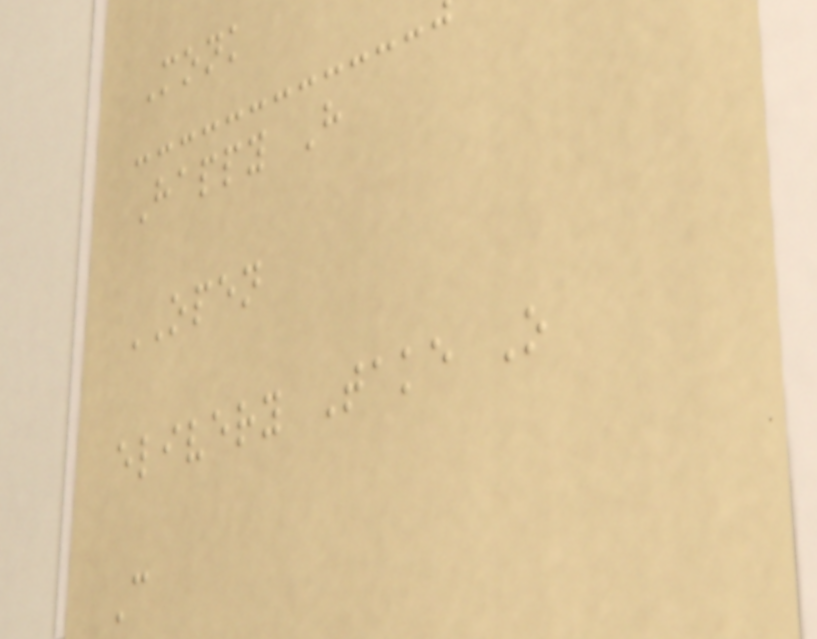Monk
Happy H
OPEN
elivery Take O
C
